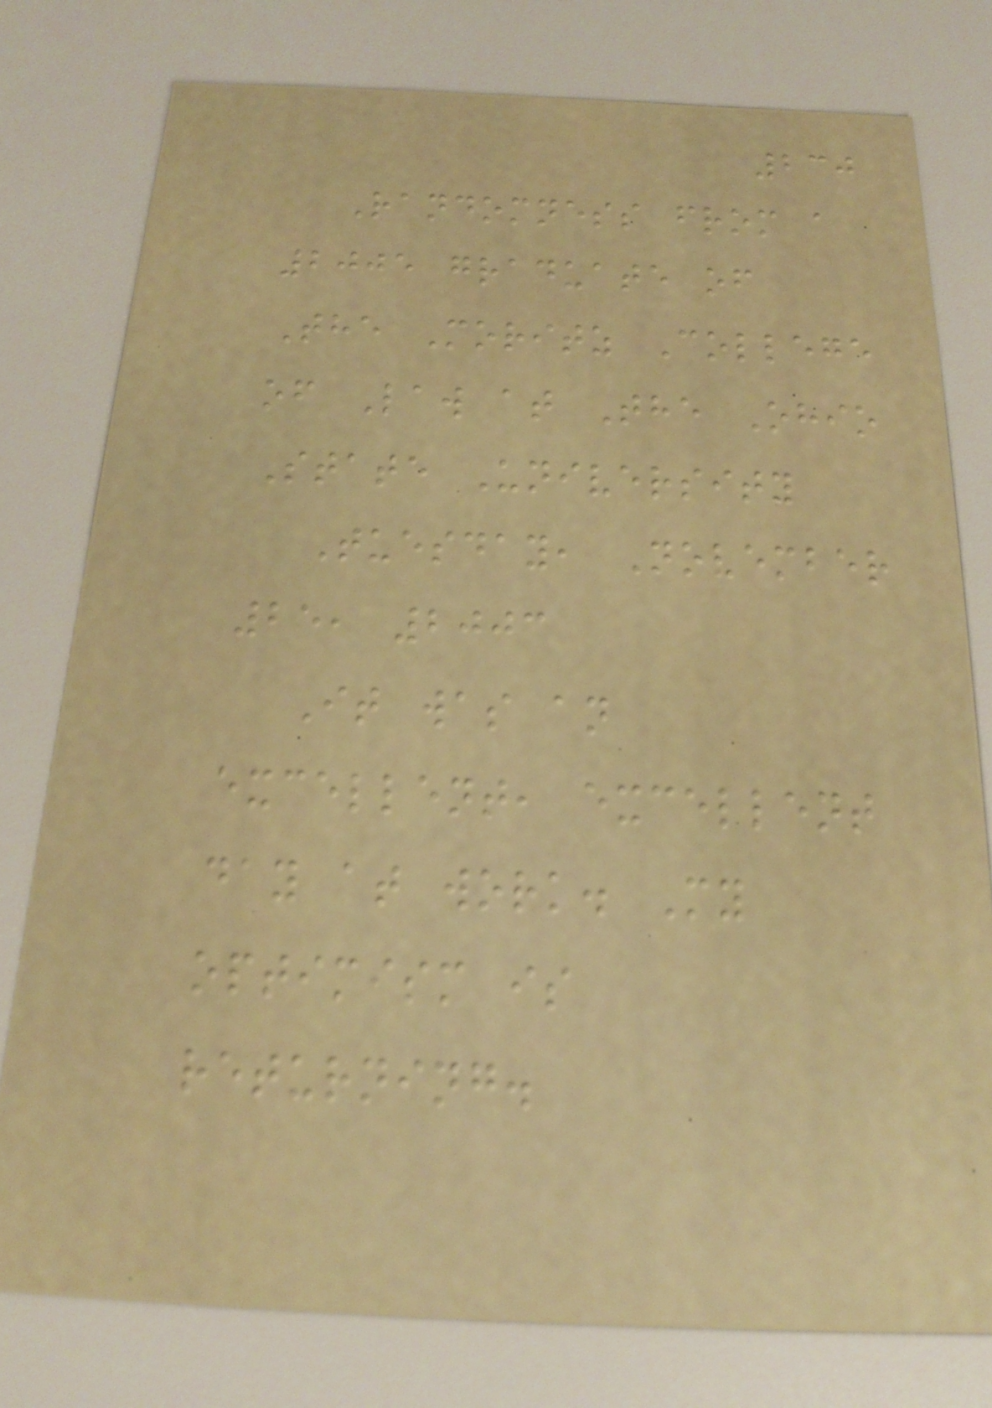230
Randomness from a
2005 graduate of
The Moritz College
of Law at The Ohio
State University
Tuesday, November
25, 2003
It was an
excellent, excellent
day at work. My
optimism is
returning.
